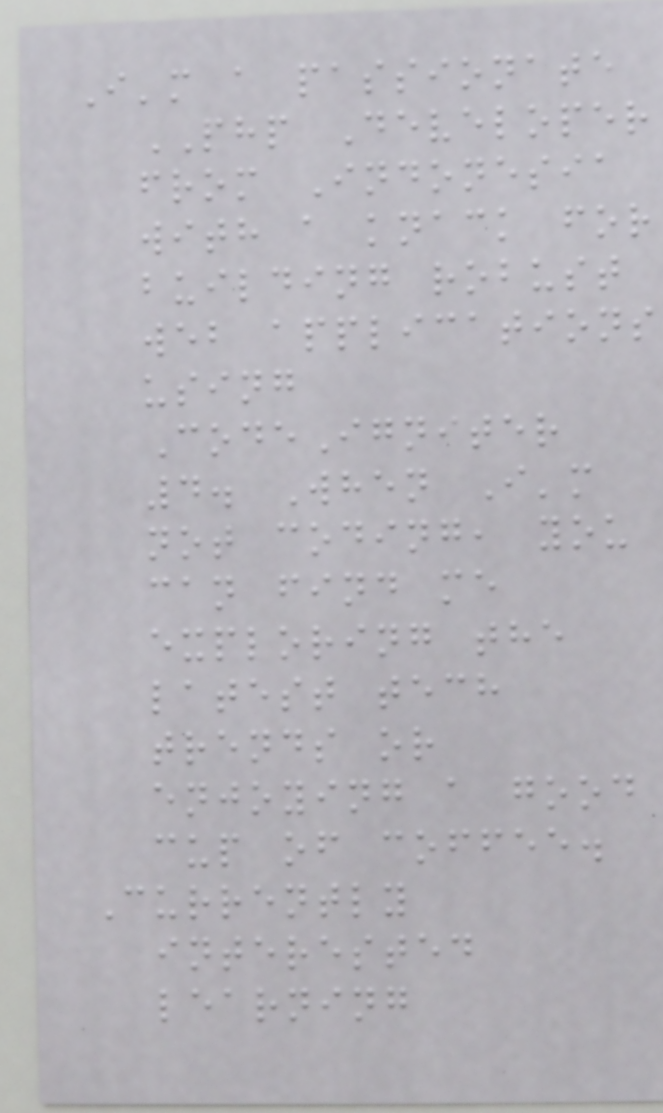I'm a passionate
PHP Developer
from Indonesia
with a knack for
building robust
web applications
using
CodeIgniter
4. When I'm
not coding, you
can find me
exploring the
latest tech
trends or
enjoying a good
cup of coffee.
Currently
interested
learning
